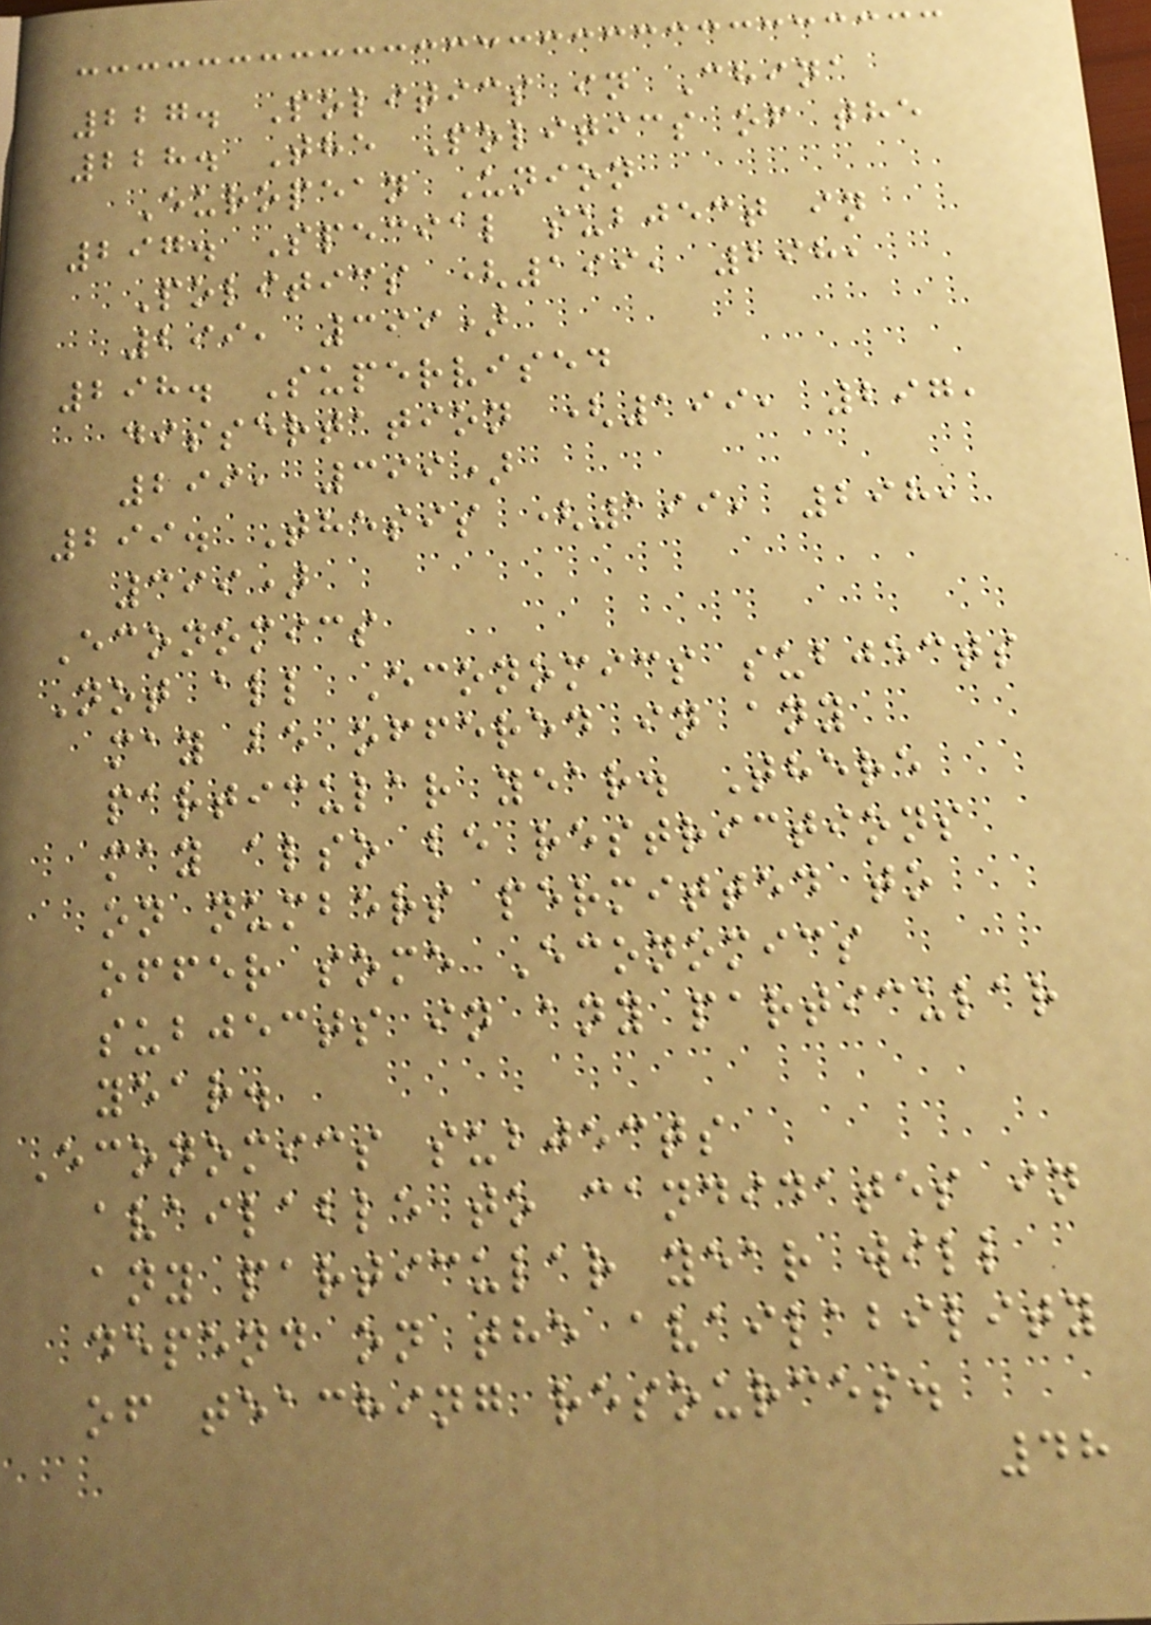227. Politics in China
228. The Politics of the
European Union
297. Special subject in
Politics (199, 298,
299, 399)
298. Supervised
dissertation (199, 297,
299, 399)
299. Thesis (199, 298,
399)
Economics
Not all Economics subjects
may be offered in any
particular year. There
may also be restrictions
on numbers permitted to
offer some Economics
subjects in any particular
year.
Economics subjects
available to candidates in
any particular year will
depend on the availability
of teaching resources.
48
